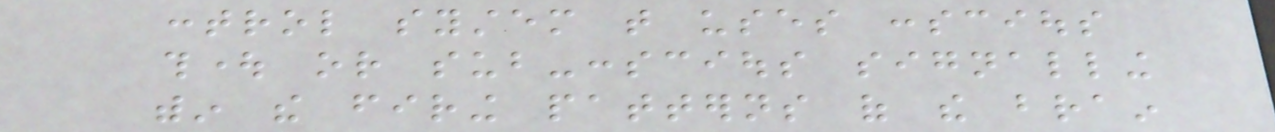control system that uses conscious
thought or sub-conscious signalling
within the firing patterns of the brain
